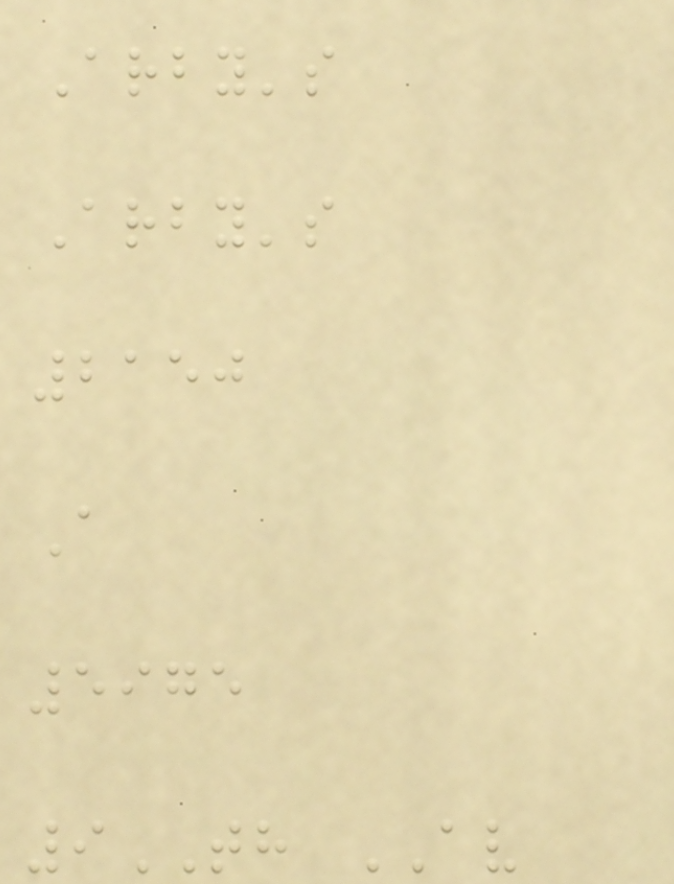Arby's
Arby's
2150
A
5975
9TH AV
